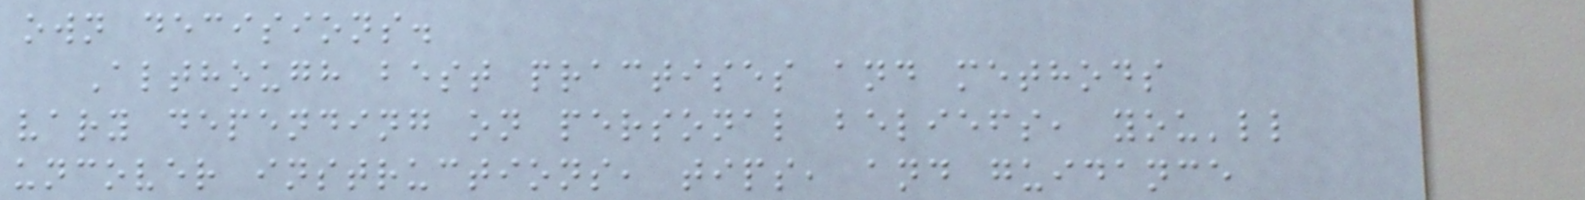own decisions.
Although best practises and methods
vary depending on personal beliefs, you'll
uncover instructions, tips, and guidance
